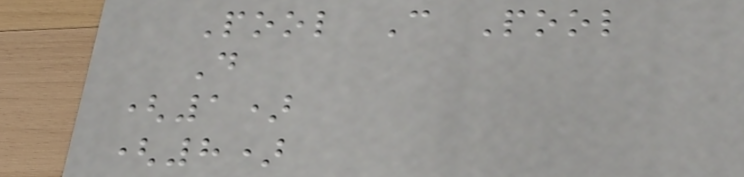Pool C Pool
D
(1)
(8)
